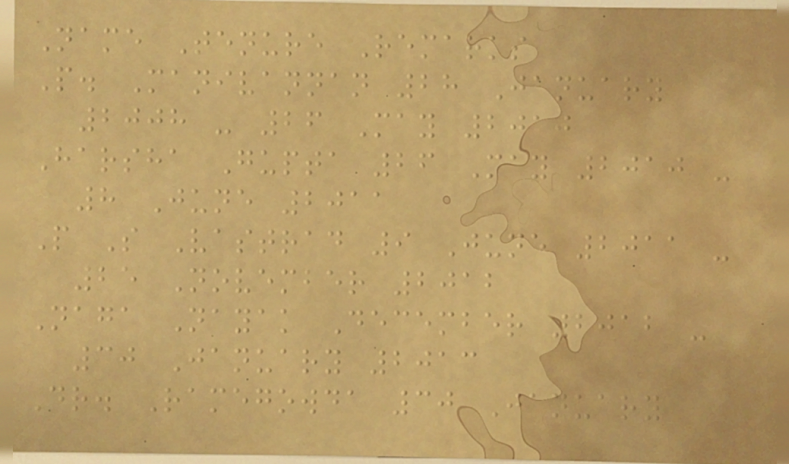Name Tenure Remarks
P. Manivannan 28 January
2008 - 26 May 2010
Harsha Gupta 26 May 2010 -
8 June 2011
P S Vastrad 9 June 2011 -
25 November 2012
Naga Nayak December 2012 -
30 January 2013
Dr. Ramegowda 30 January
